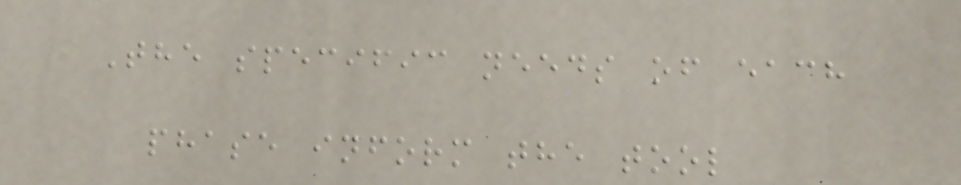The specific needs of each
phase inform the tool
